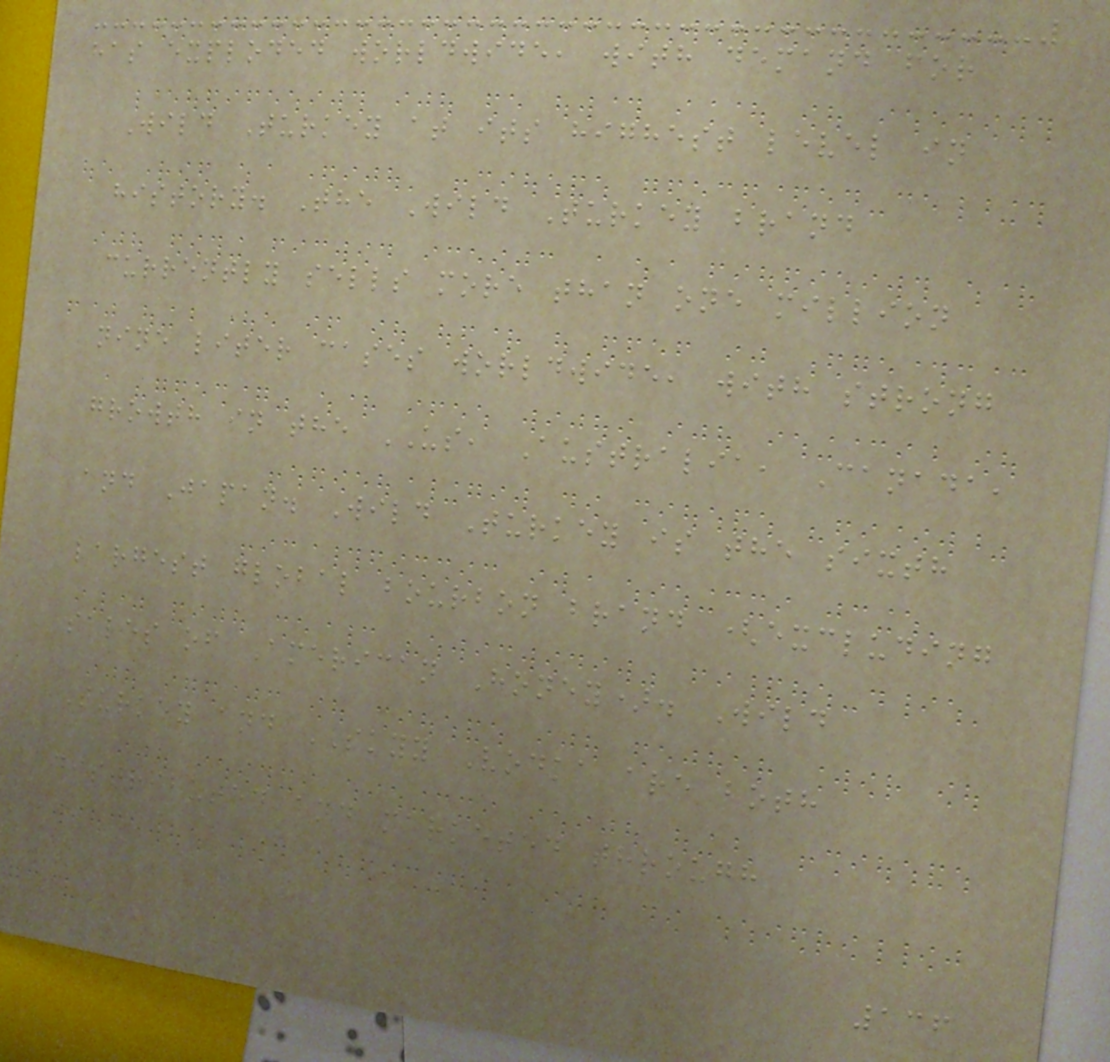has exploded worldwide, with demand for
Wild Turkey at its highest level in
history. The Wild Turkey brand
currently sells more than one million
nine liter cases worldwide, with strong
growth in the US, Australia, Canada,
and Japan. Wild Turkey is the sixth
largest global bourbon brand (excluding
sales of American Honey). Wild
Turkey and SKYY Vodka are both
distributed and marketed through
136
